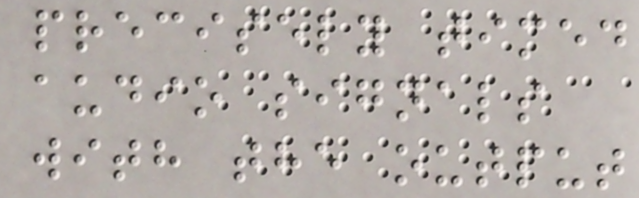precisely timed
audio signals
with the output
